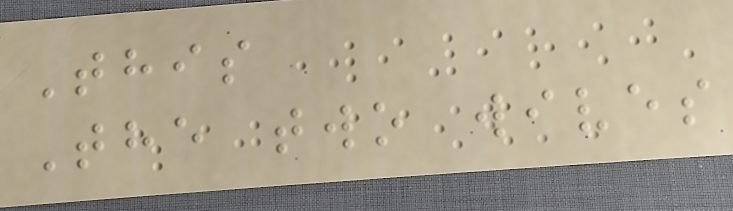This
The two wives
